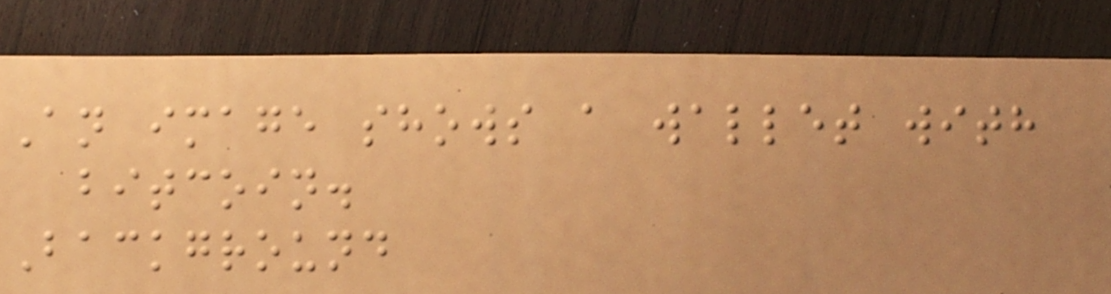An image shows a wallet with
bitcoin.
Background
